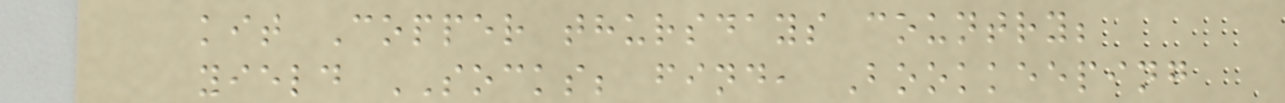kit Copper thursdays country;
yield SOCKS; find, Bookkeeping
